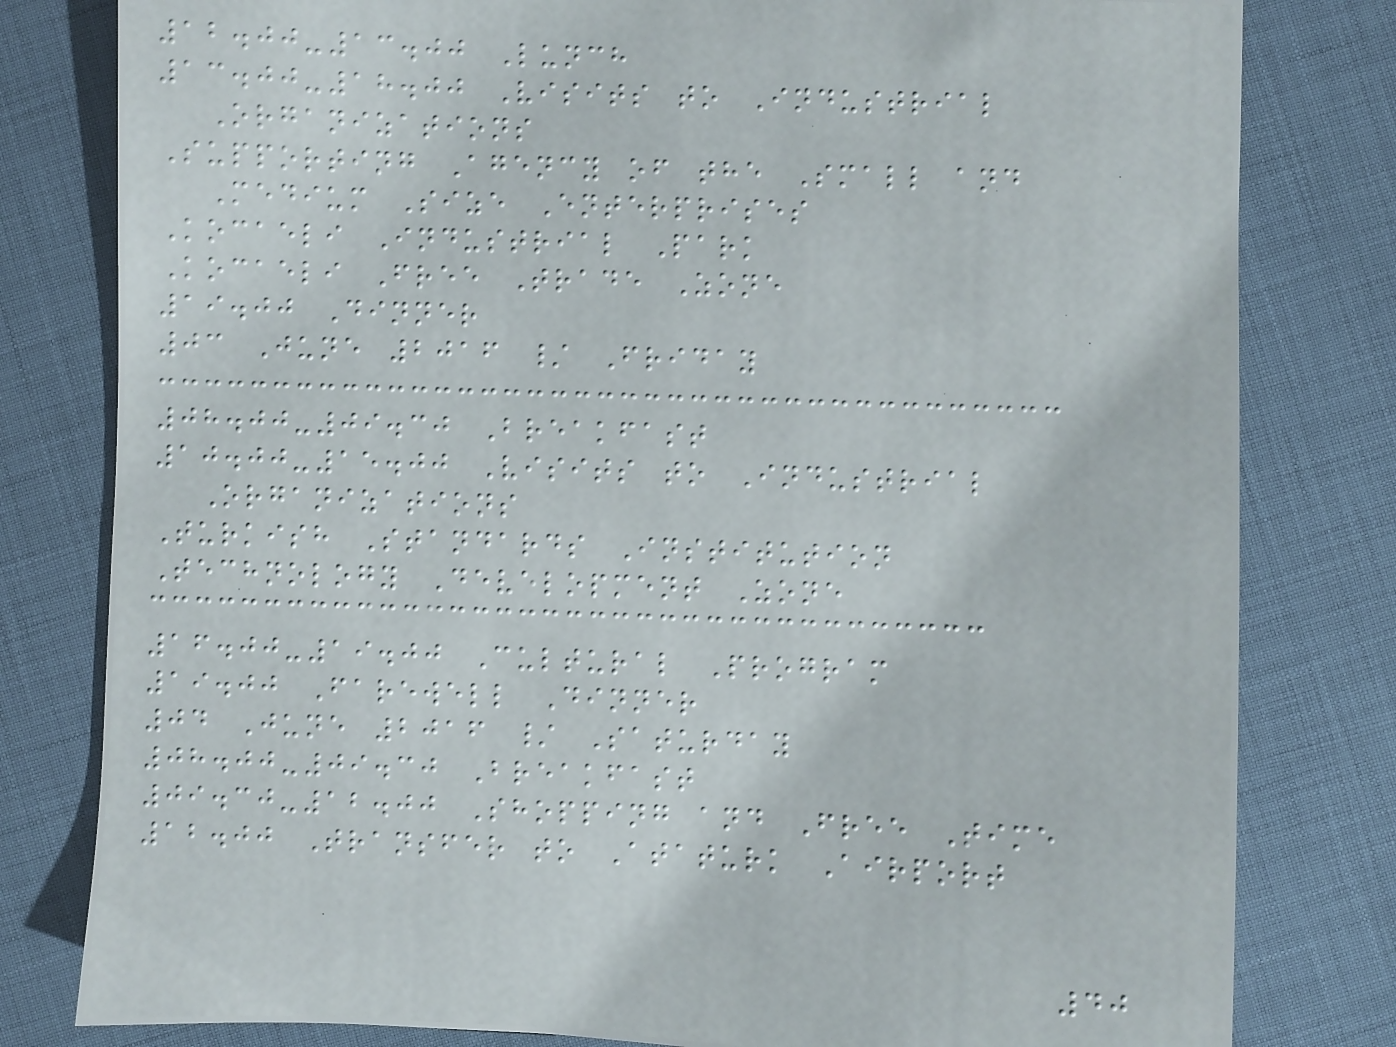12.00-13.00 Lunch
13.00-18.00 Visits to Industrial
Organizations
Supporting Agency of the Small and
Medium Size Enterprises
Kocaeli Industrial Park
Kocaeli Free Trade Zone
19.00 Dinner
03 June 2016 / Friday
08.00-09.30 Breakfast
10.00-15.00 Visits to Industrial
Organizations
Turkish Standards Institution
Technology Development Zone
16.00-19.00 Cultural Program
19.00 Farewell Dinner
04 June 2016 / Saturday
08.00-09.30 Breakfast
09.30-12.00 Shopping and Free Time
12.00 Transfer to Ataturk Airport
40
